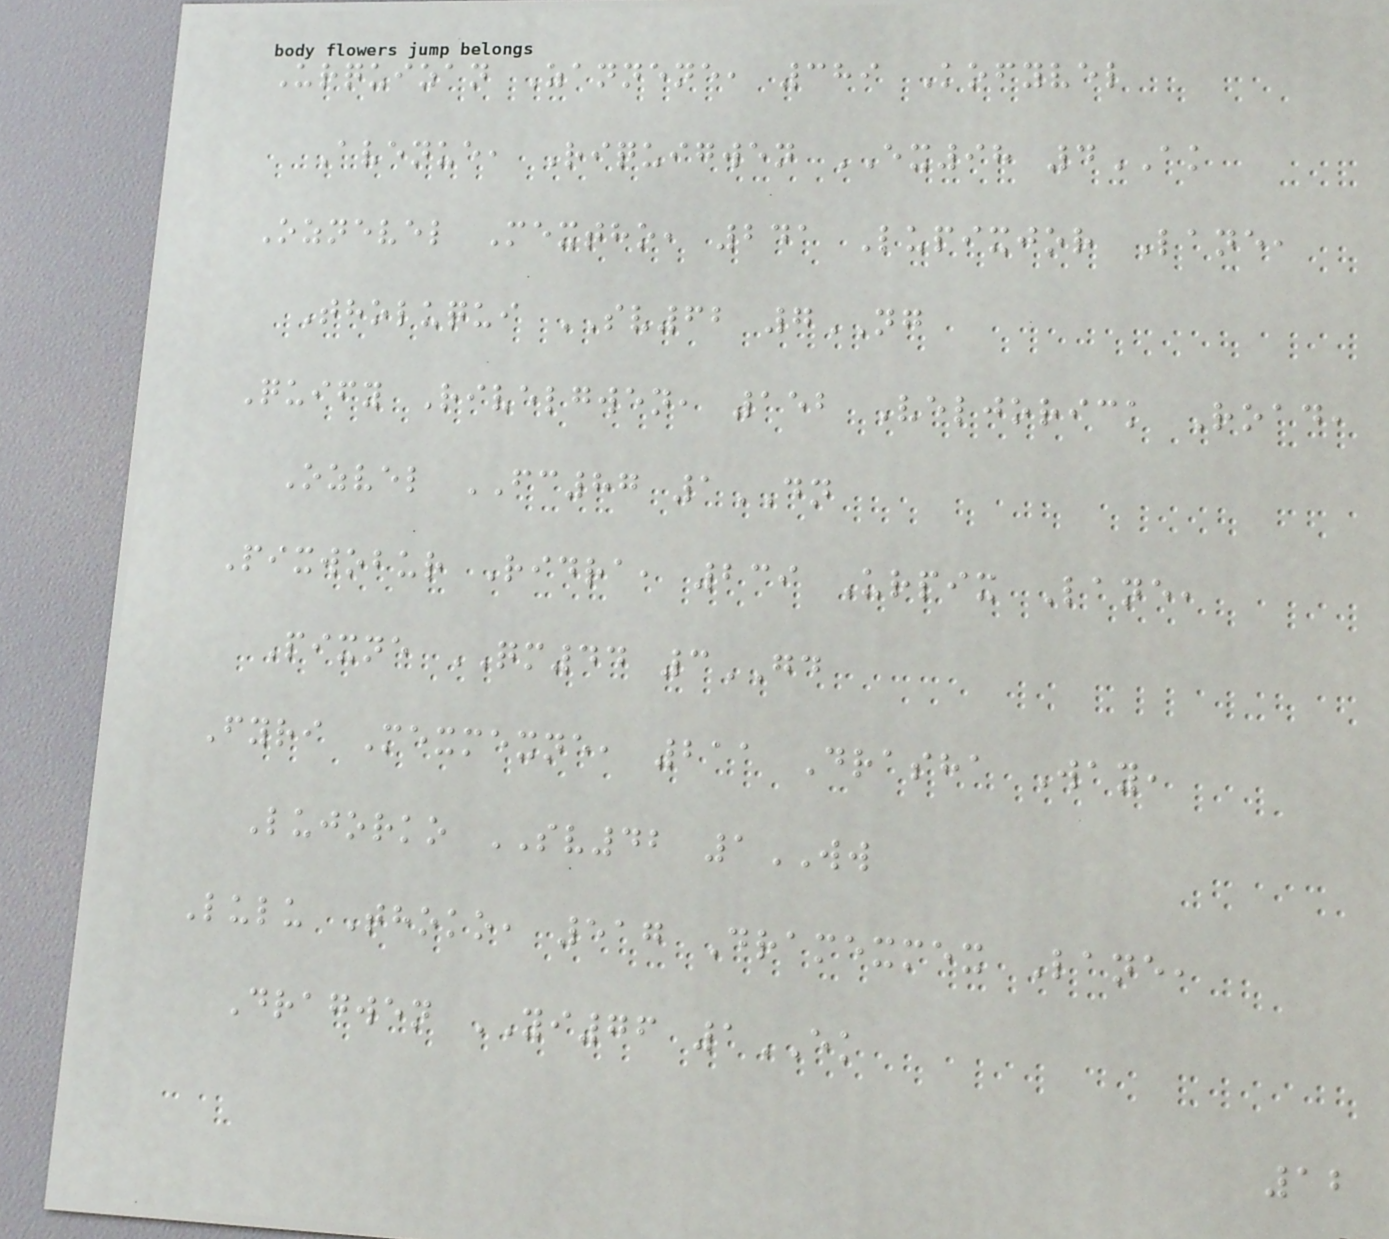Urquizan Zannene, 389 Kofyvel
Avenue, Riquigwen EX98 4AK
Oznevel Mextho, 241 Lupixjor Lane,
Tholuqui SV62 7NG
Quify Rivelgwen, 152 Veljorick Road,
Ozvel FC87 1DN
Pixwobur Ridra, 239 Urpix Lane,
Pixne QM44 3GD
Fyri Mexmexne, 211 Drasha Way,
Lujorko SV42 1WW
Lulu Thoko, 517 Dramexmex Lane,
Dragwen YI76 1EK
12
